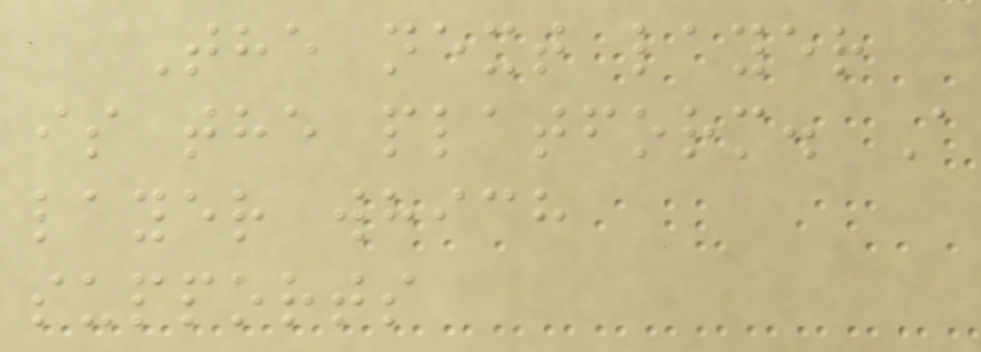The next layer
is the platform. A
layer which
supports
